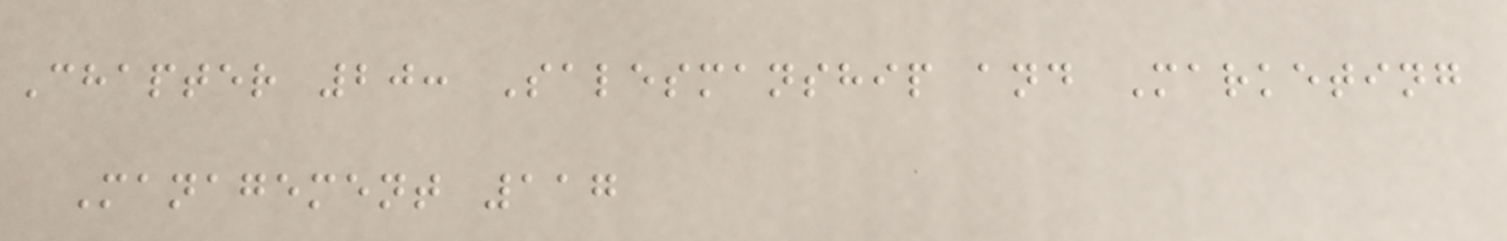Chapter 20: Salesmanship and Marketing
Management 117
